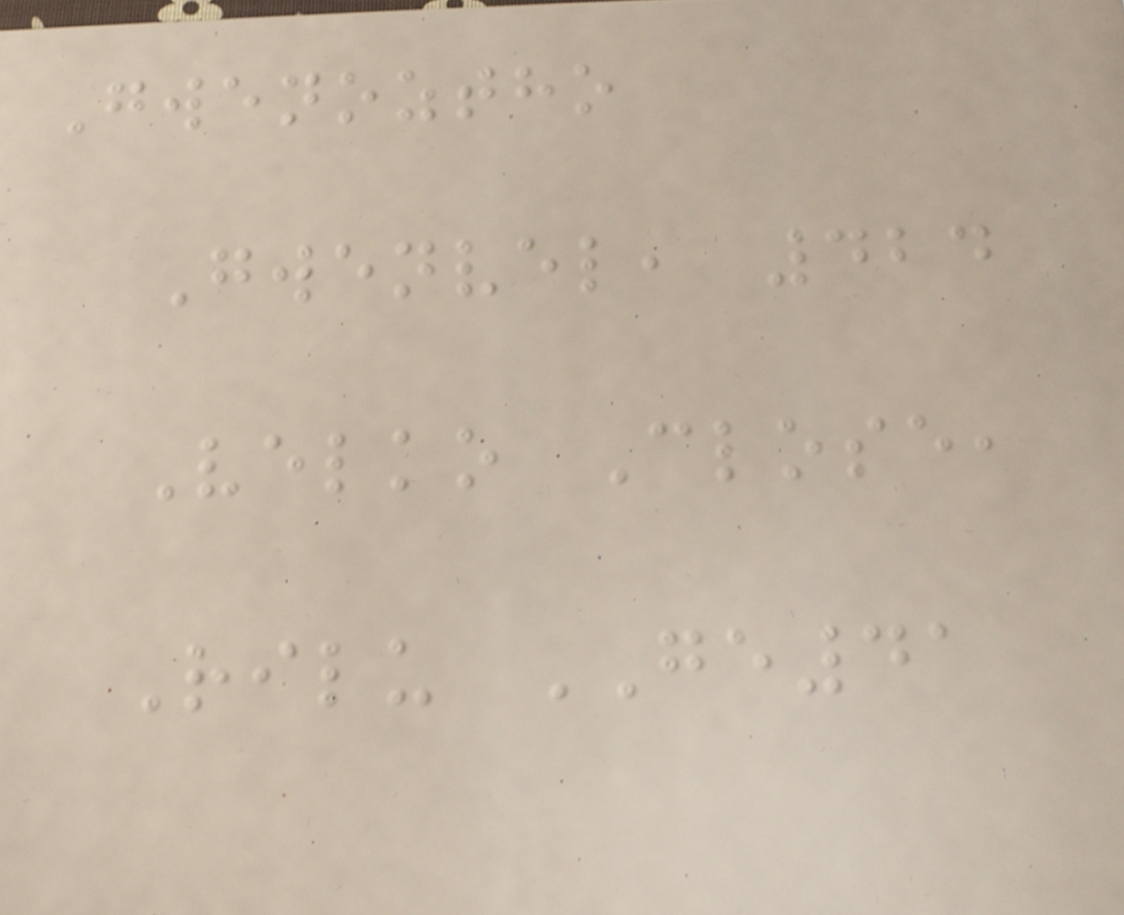Gwenoztho
Gwenvel, 424
Velko Close,
Rilu GE41
